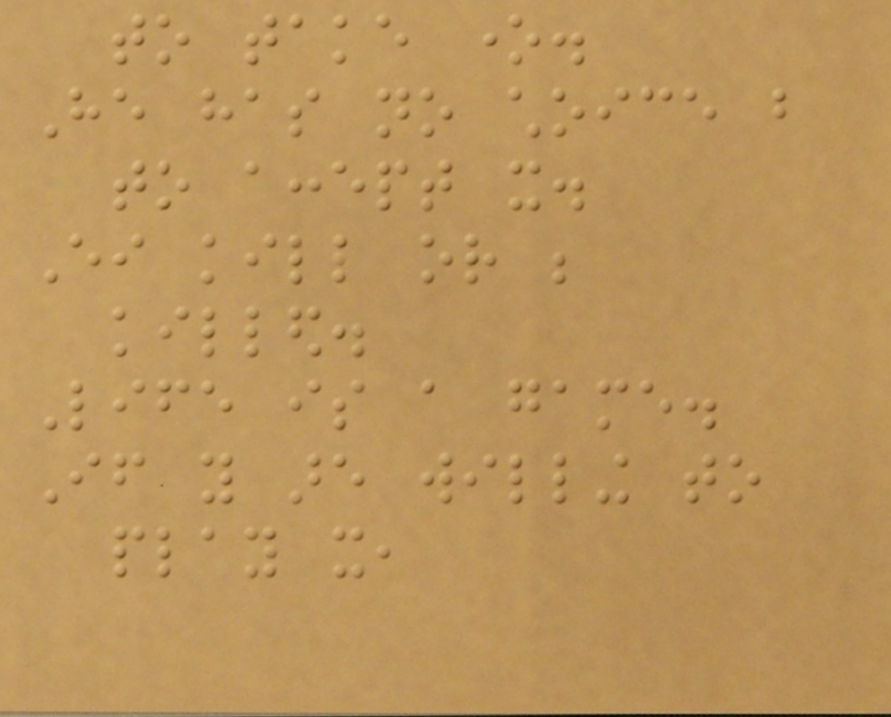to take one.
He has no choice but
to accept it.
Either kill or be
killed.
Life is a game.
If you are willing to
play it,
